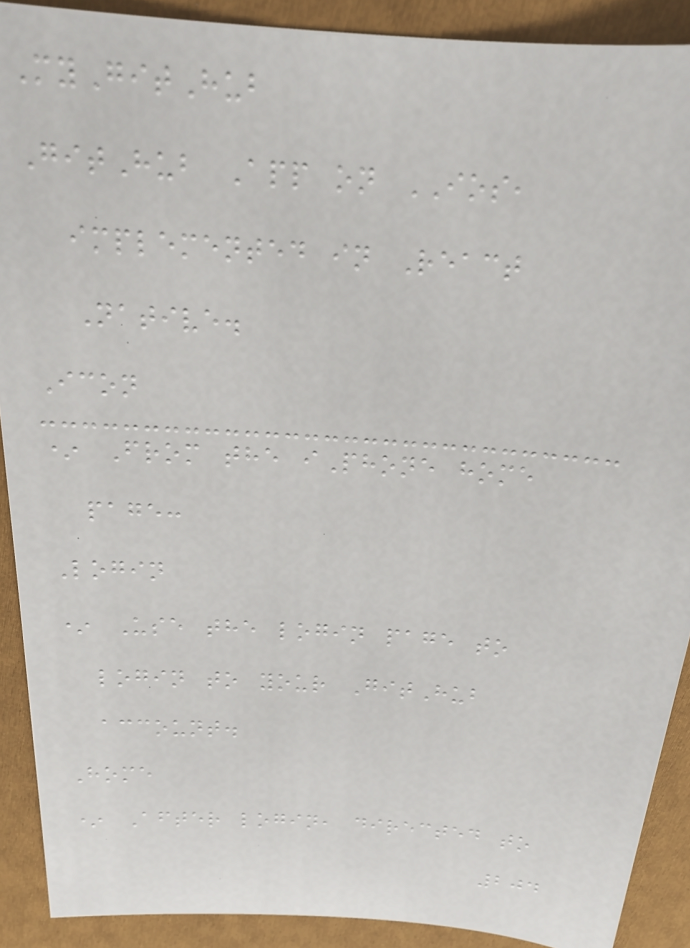MyGitHub
GitHub App on IOS,
implemented in React
Native.
Icon
* From the iPhone home
page:
Login
* Use the login page to
login to your GitHub
account.
Home
* After login, directed to
204
